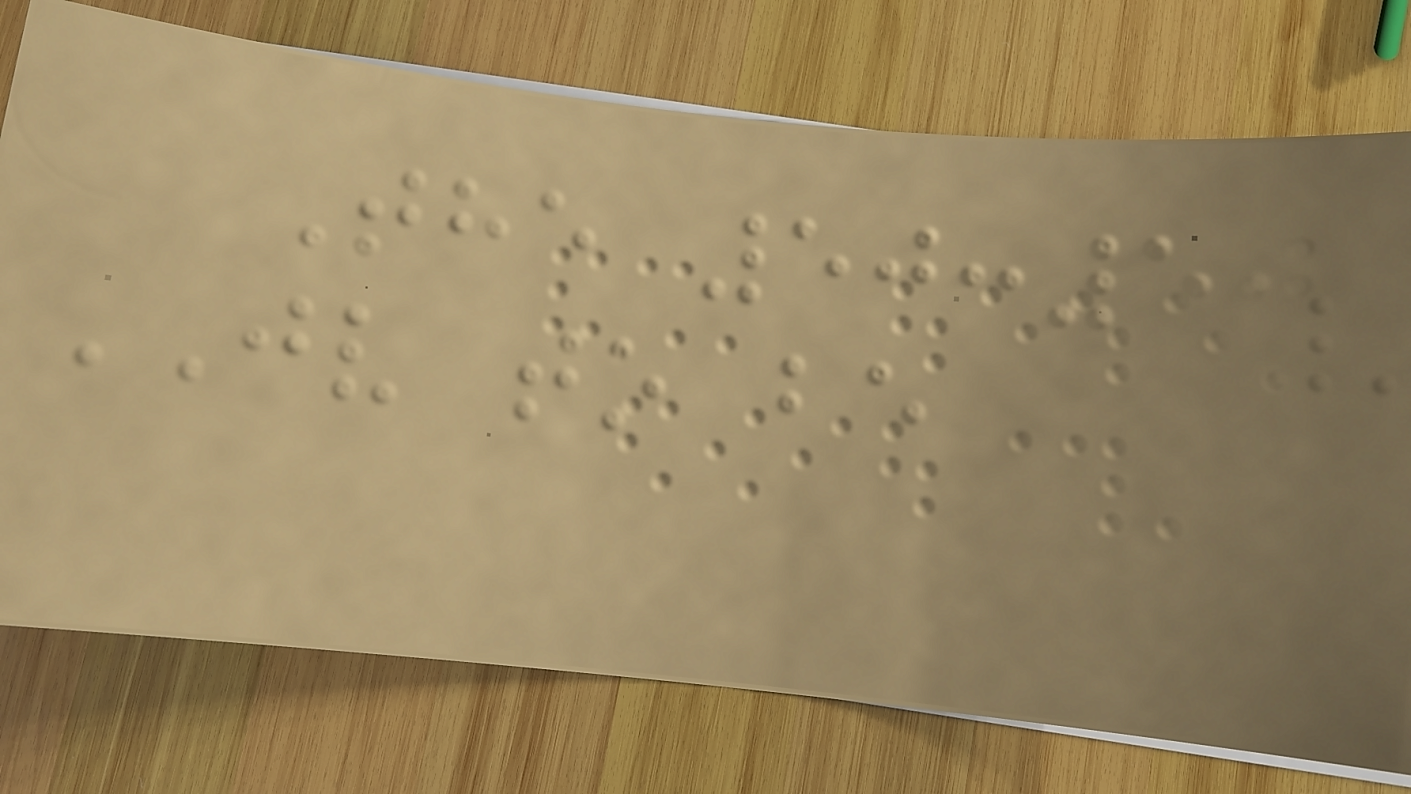The 50:50
JV to be
